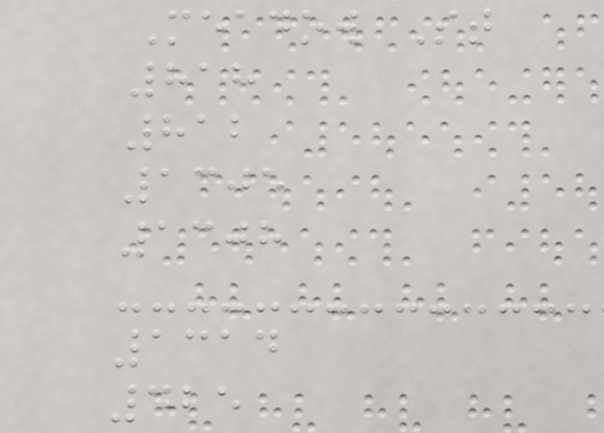Meadow St
818
812
1305
1308
1314
425
